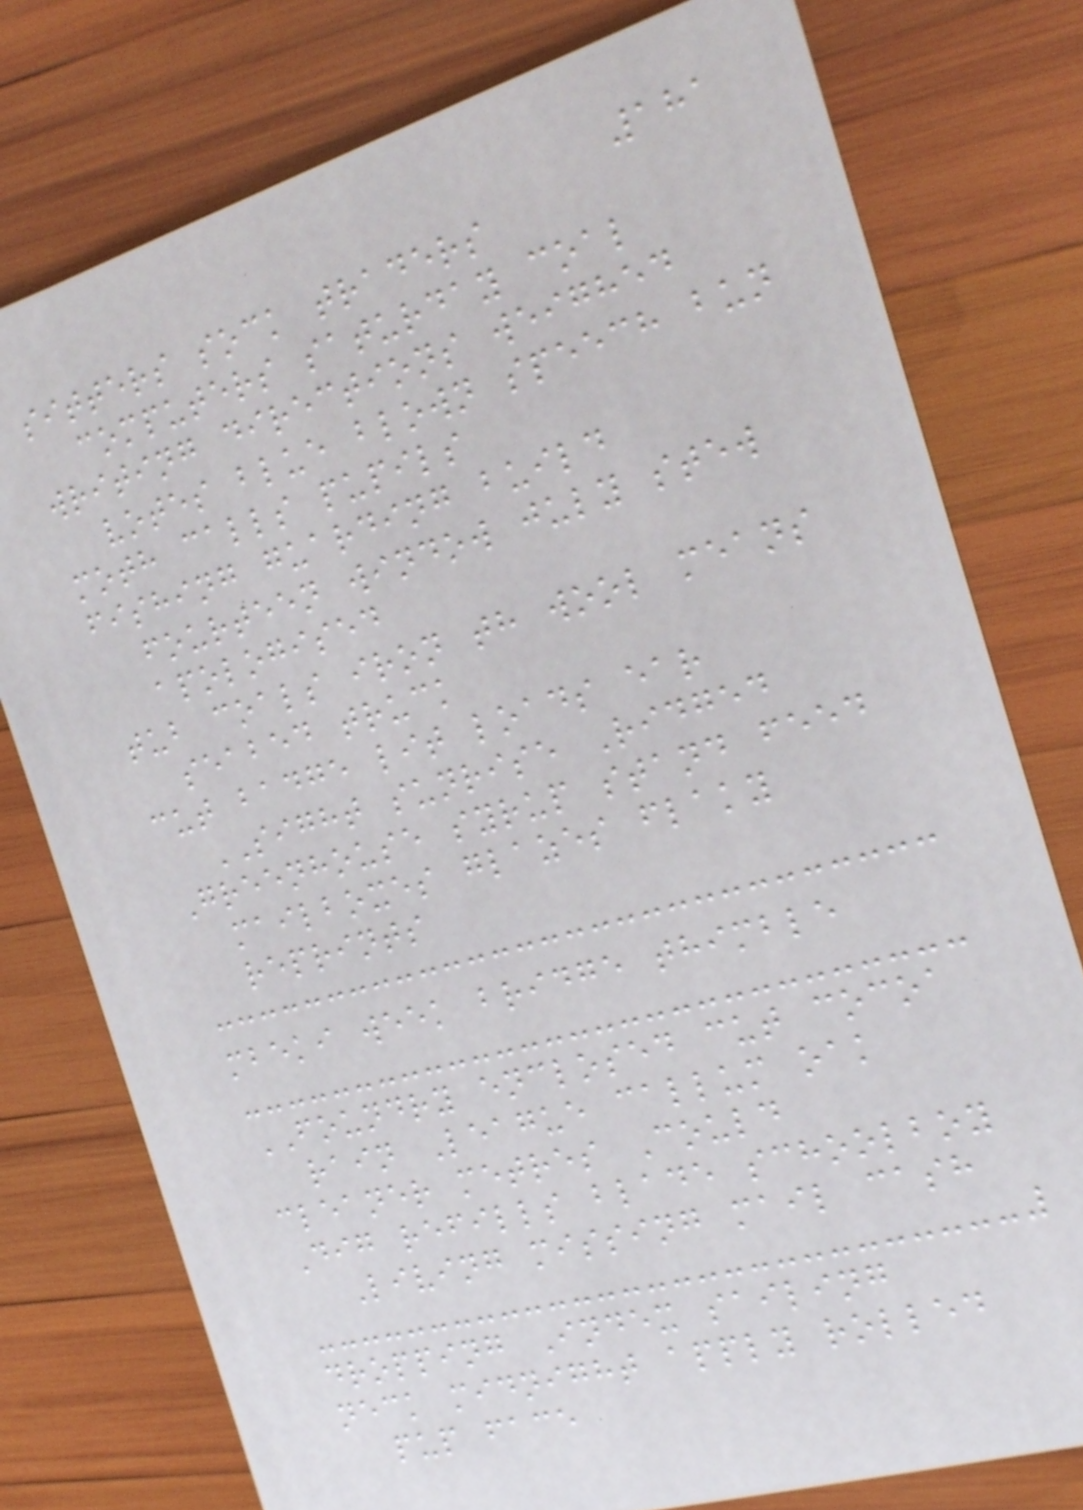181
sitters sock traders
computers saturday coal
writing directions weighed
votes blue blown speech bun
moth calls pupils
fishing guarding build
fourteen window july stew
apologised
tub coals iron th wool means
seabed truck
cut badge lit loads ear
SIGHT sunrise Ridged
Greenhouse syrup stand feed
mailboxes glazes flaky
reprints
mbeki week bridge thimble
FOUNDRY enclosed cut cocoa
rain League callum oak
cleaner metres Could
Dig refills blade schoolboy
Living missing mail cash
dropping Index sailing
neck midnight apply rolled
pup face
